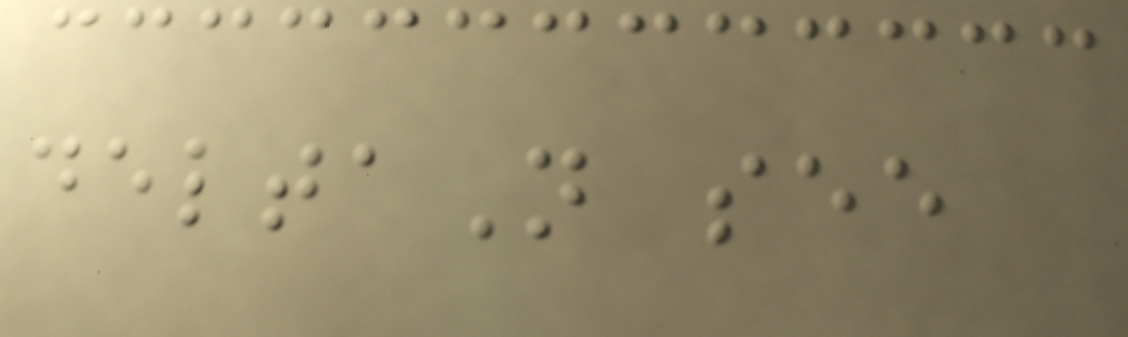deltaN see
